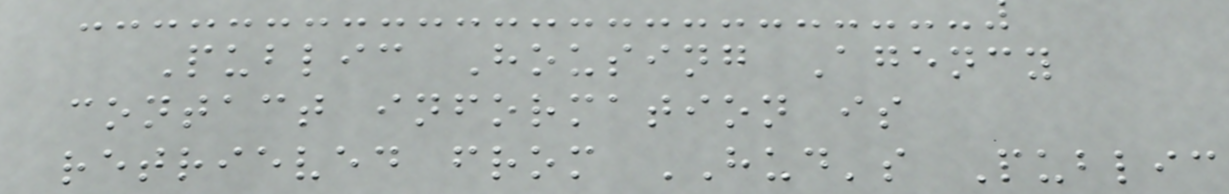Public Housing Agency
contact information is
retrieved from HUD's Public
